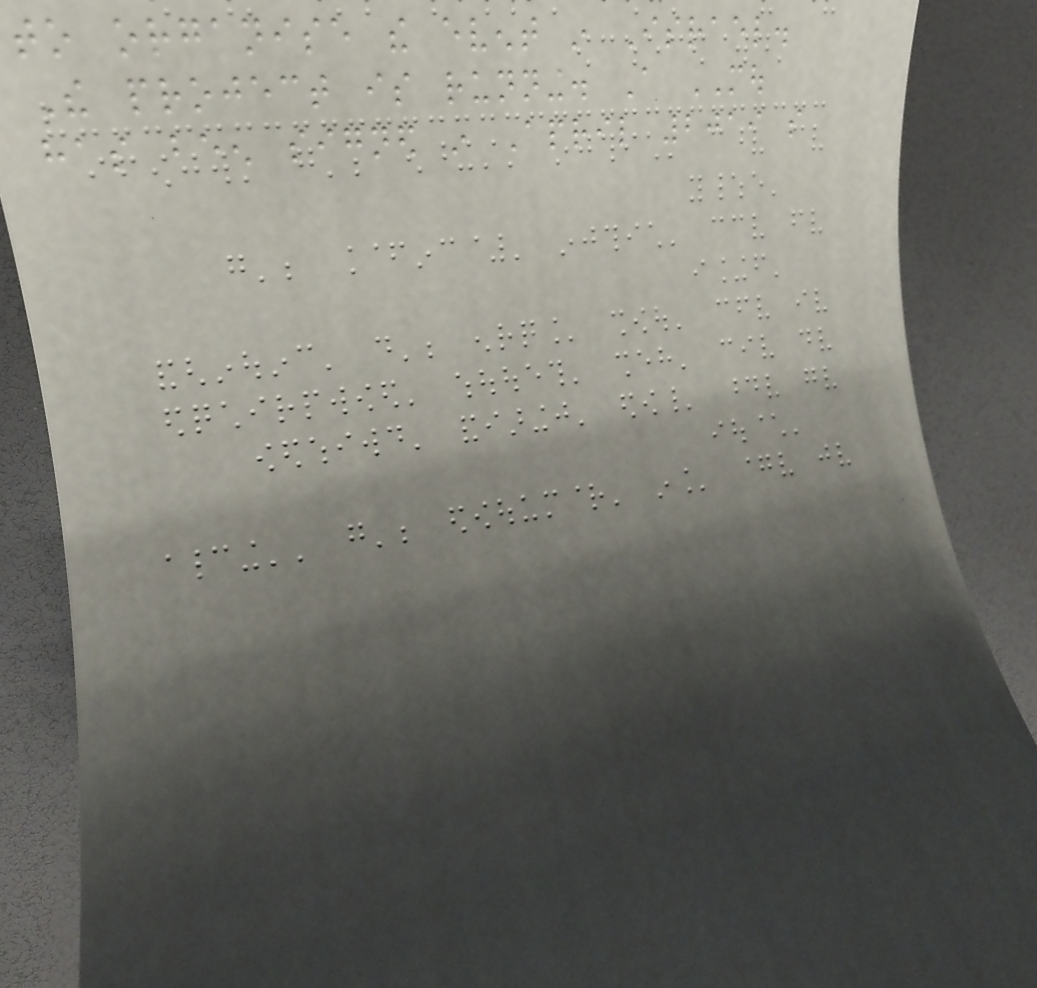to organise the event in Israel.
The project is running. A MOU
has been signed in April 2019 so
